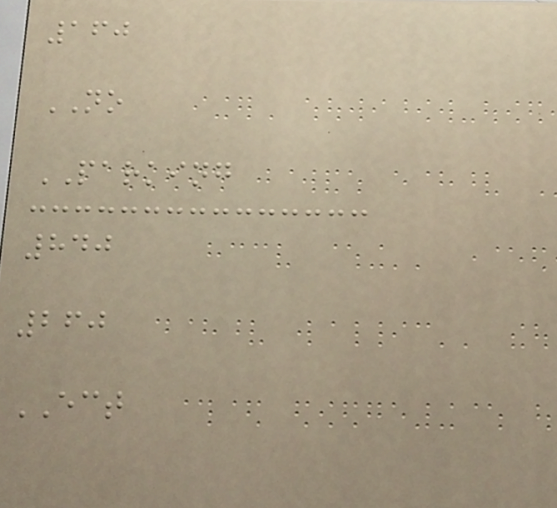160
NO
PARKING
840
260
ECT
